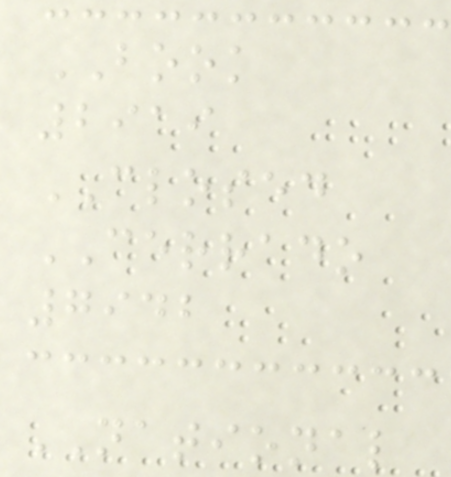BOOK
2919
CLOSED
CERRADO
7942
NATIONAL
